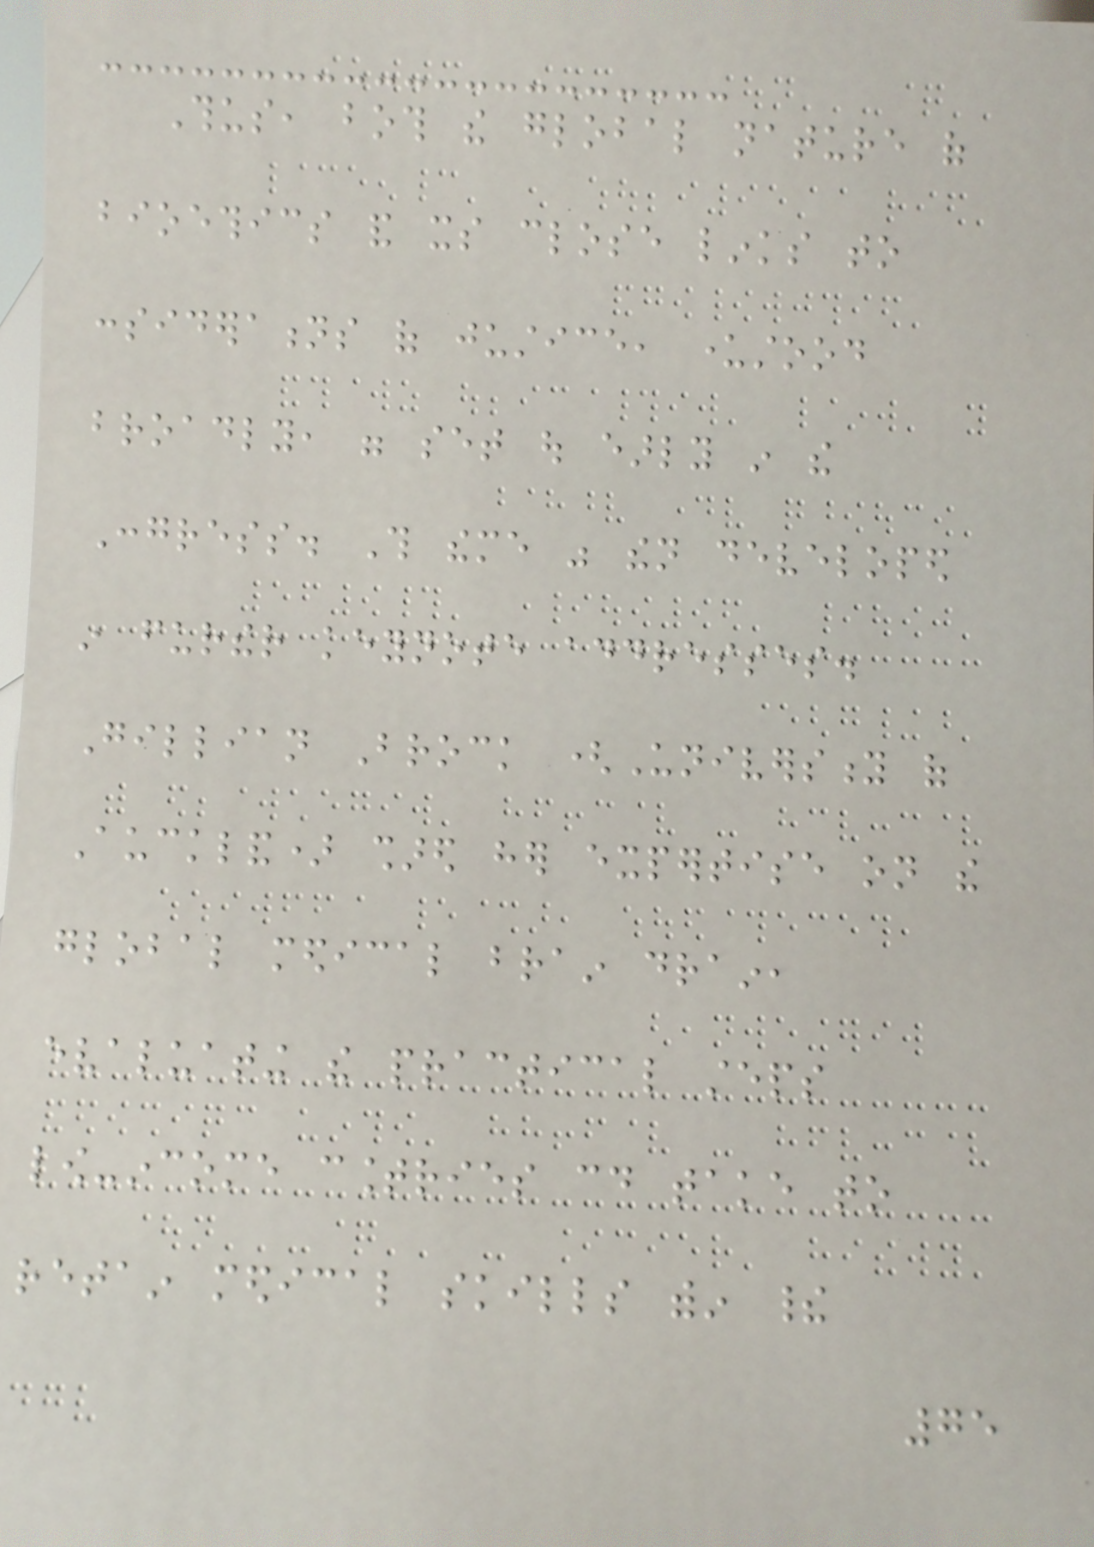Thus, both the global nature of
bioethics and its close links to
considerations of justice, understood
broadly, were set out early in the
Congress. This theme was then developed
in further keynote addresses.
Gillian Brock (University of
Auckland) shared her expertise on the
global medical brain drain,
evaluating the practical steps
low-income countries could take to
retain medical skills within their
75
